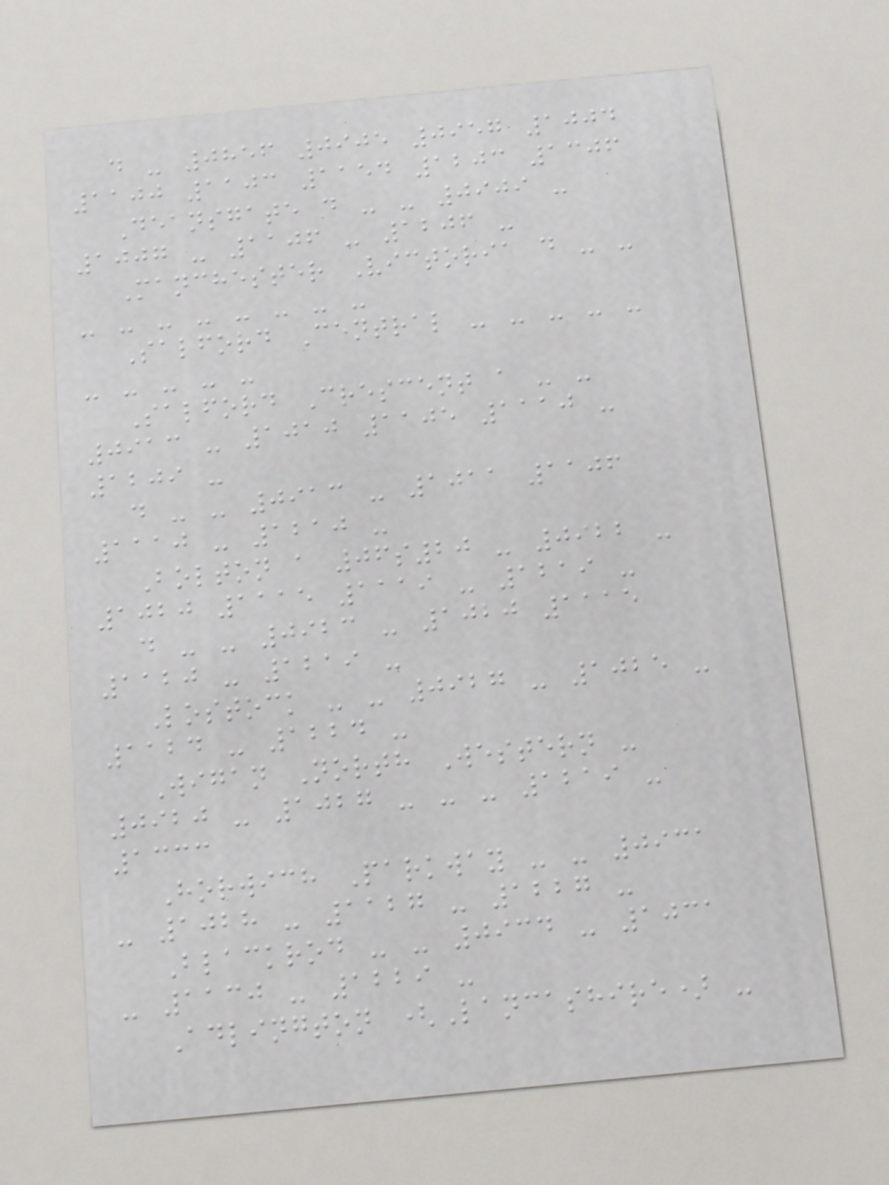d - 0856 0905 0957 1004
1100 1103 1154 1203 1306
Deansgate d - - 0909 -
1007 - 1106 - 1206 -
Manchester Victoria d - -
- - - - - - - -
Salford Central - - - - -
- - - - -
Salford Crescent a - -
0913 - 1010 1105 1110 -
1209 -
d - - 0913 - 1011 1106
1110 - 1210 -
Bolton a 06s20 - 0922 -
1020 1115 1119 - 1219 -
d - - 0923 - 1020 1115
1120 - 1219 -
Lostock - - 0927 - 1025 -
1124 - 1224 -
Wigan North Western -
0920 - 1027 - - - 1219 -
1333
Horwich Parkway - - 0931
- 1028 - 1127 - 1227 -
Blackrod - - 0934 - 1031
- 1130 - 1229 -
Adlington (Lancashire) -
